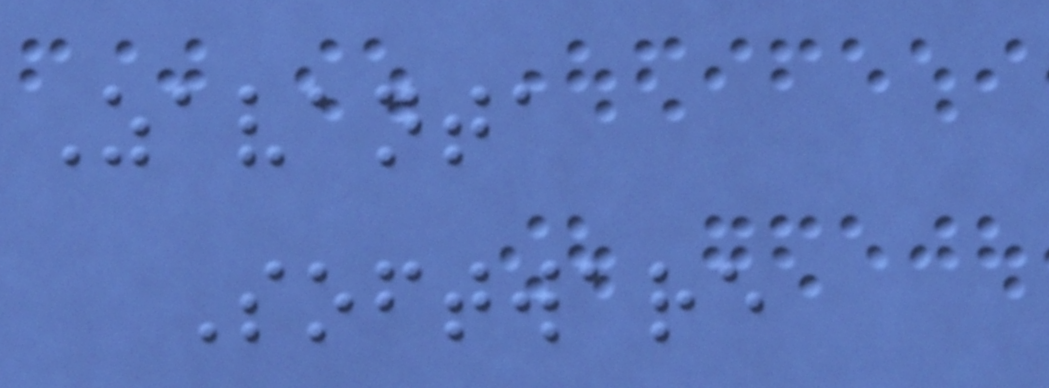Zavanta
Software
